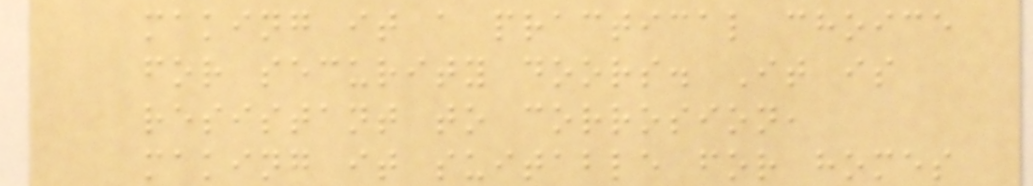making it a practical choice
for security doors. It is
resistant to corrosion,
making it suitable for homes
